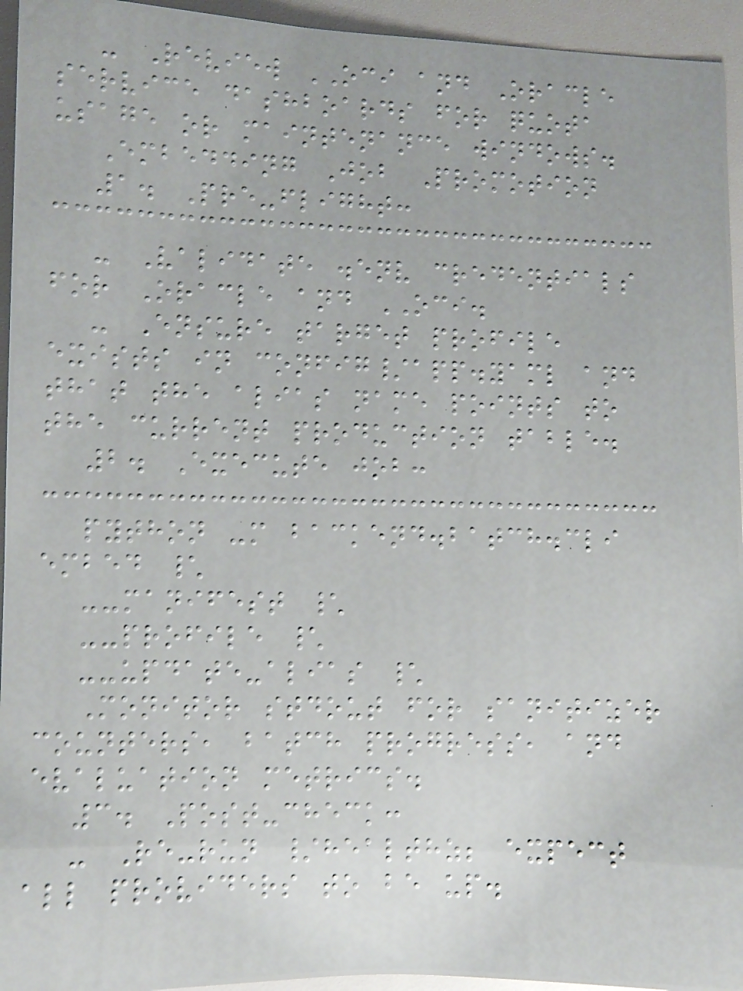- Review OCI and Oracle
service dashboards for quota
usage or maintenance windows.
Embedding Job Promotion
1. Pre-flight:
- Validate .env credentials
for Oracle and OCI.
- Ensure target profile
exists in config/app.yaml and
that the alias name points to
the current production table.
2. Execute job:
python -m backend.batch.cli
embed \
--manifest \
--profile \
--update-alias \
Monitor stdout for sanitizer
counters, batch progress, and
evaluation metrics.
3. Post-check:
- Re-run /healthz; expect
all providers to be up.
